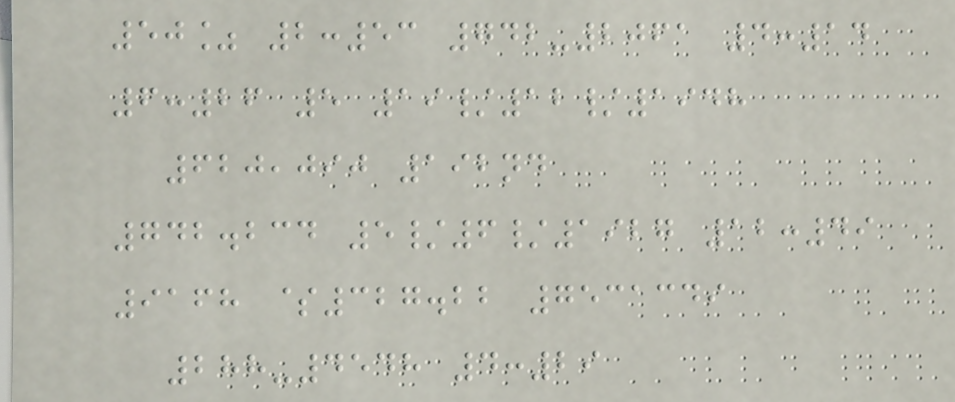50% 2:53 742-2061 4:14
6:26 5 19/12/1948
620,090 192nd
742.234 5/6/1927 12:49
9168 $327.22 7531349
288-4548 4:29
